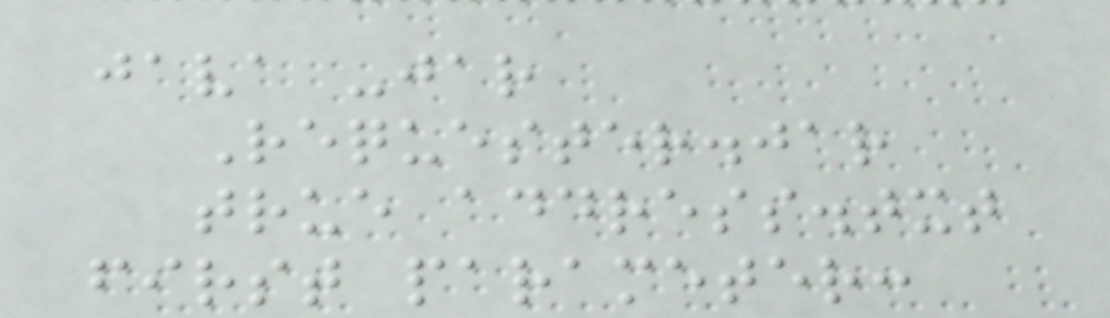java -jar
Requester.jar
true address.txt
first parameter:
